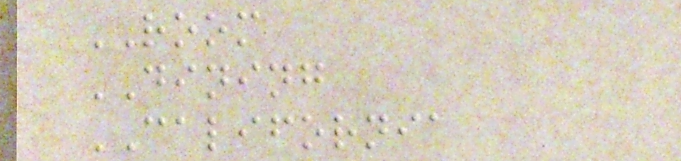ROOM
DINING
CALIFORNIA
